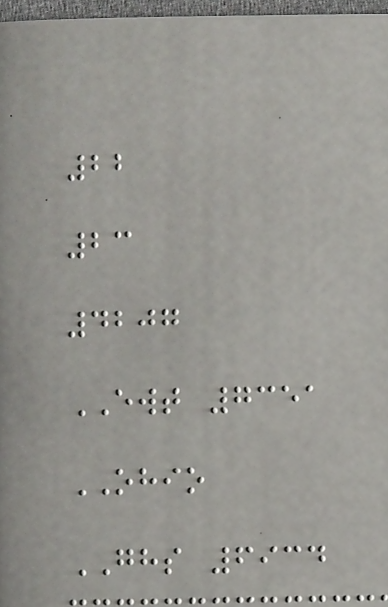22
23
4207
EWT 7351
OHIO
GHS 6934
